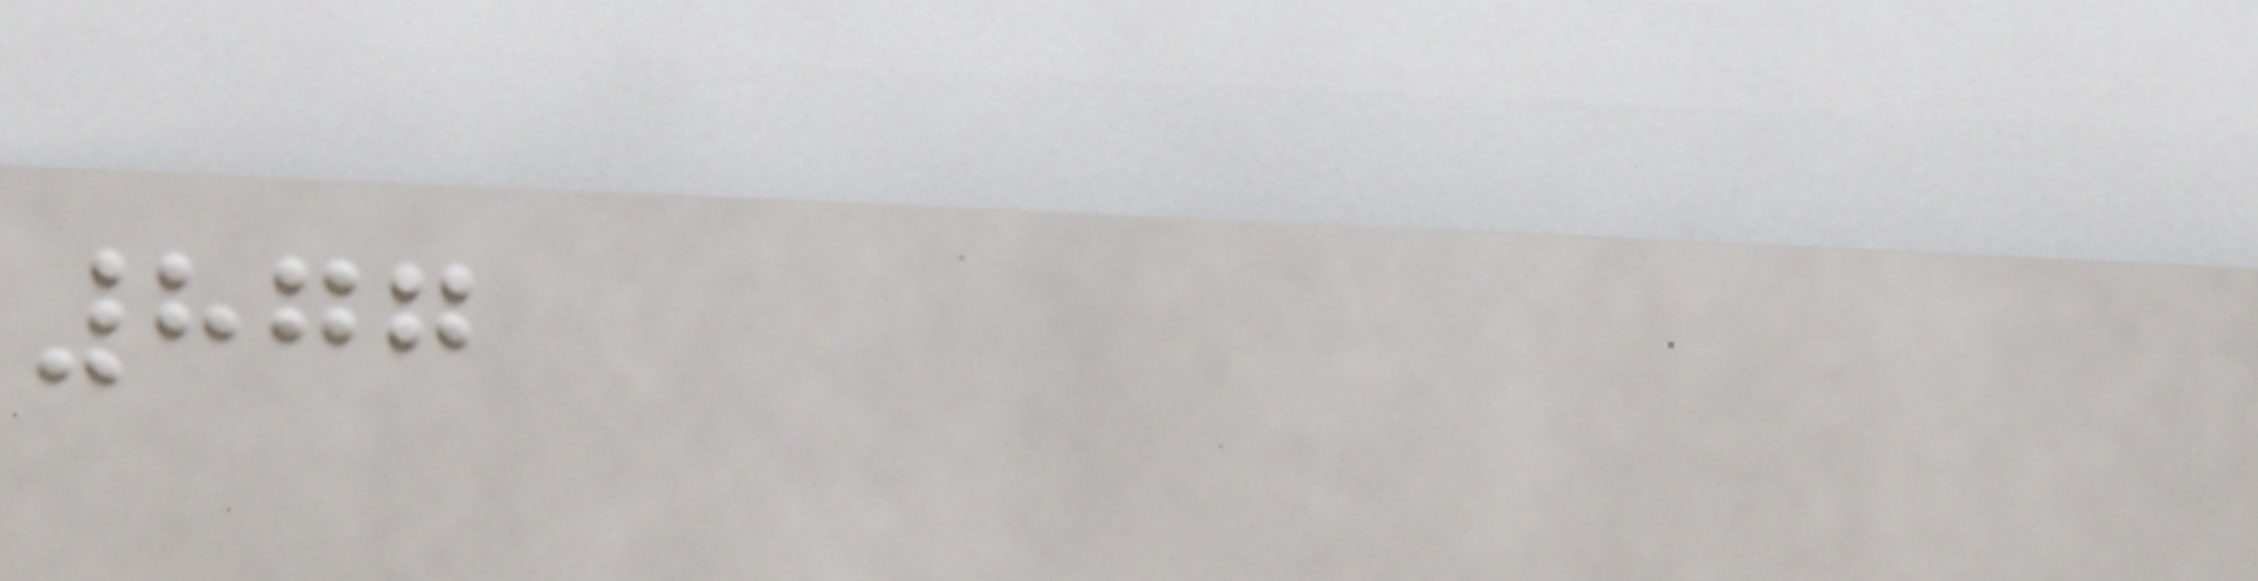877
